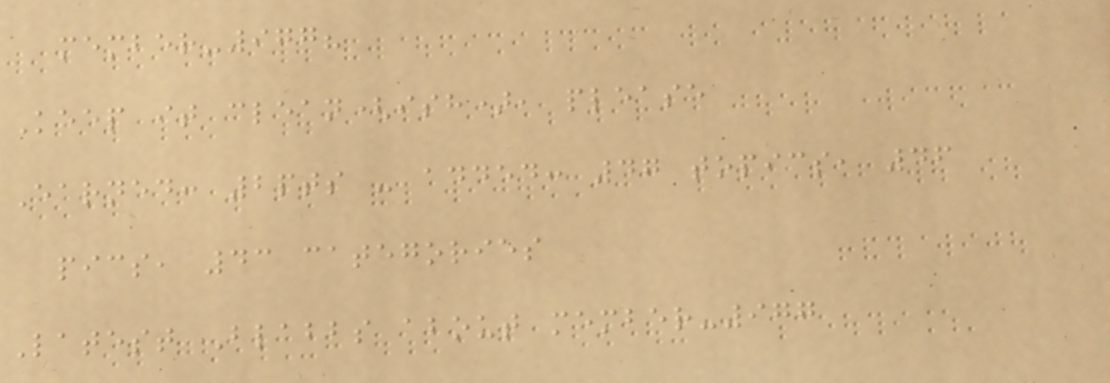member-977?
Keep it clean(ish), please
Earned: 2pts - added: 47 topics, 46
pics, 43 categories
Latest Blabbs about member-977
